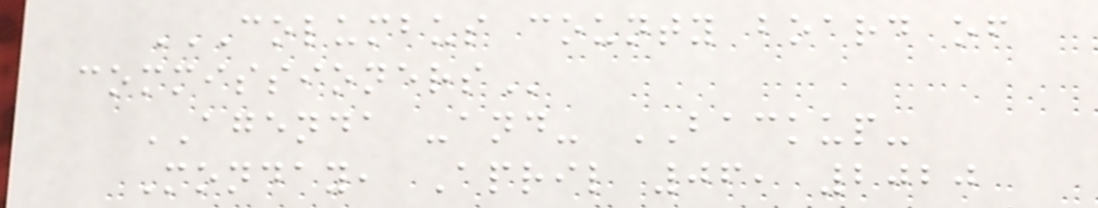COLUMBUS COUNTY BOARD OF
COMMISSIONERS
AGENDA -and- BACKUP-
Monday, April 06, 2020
